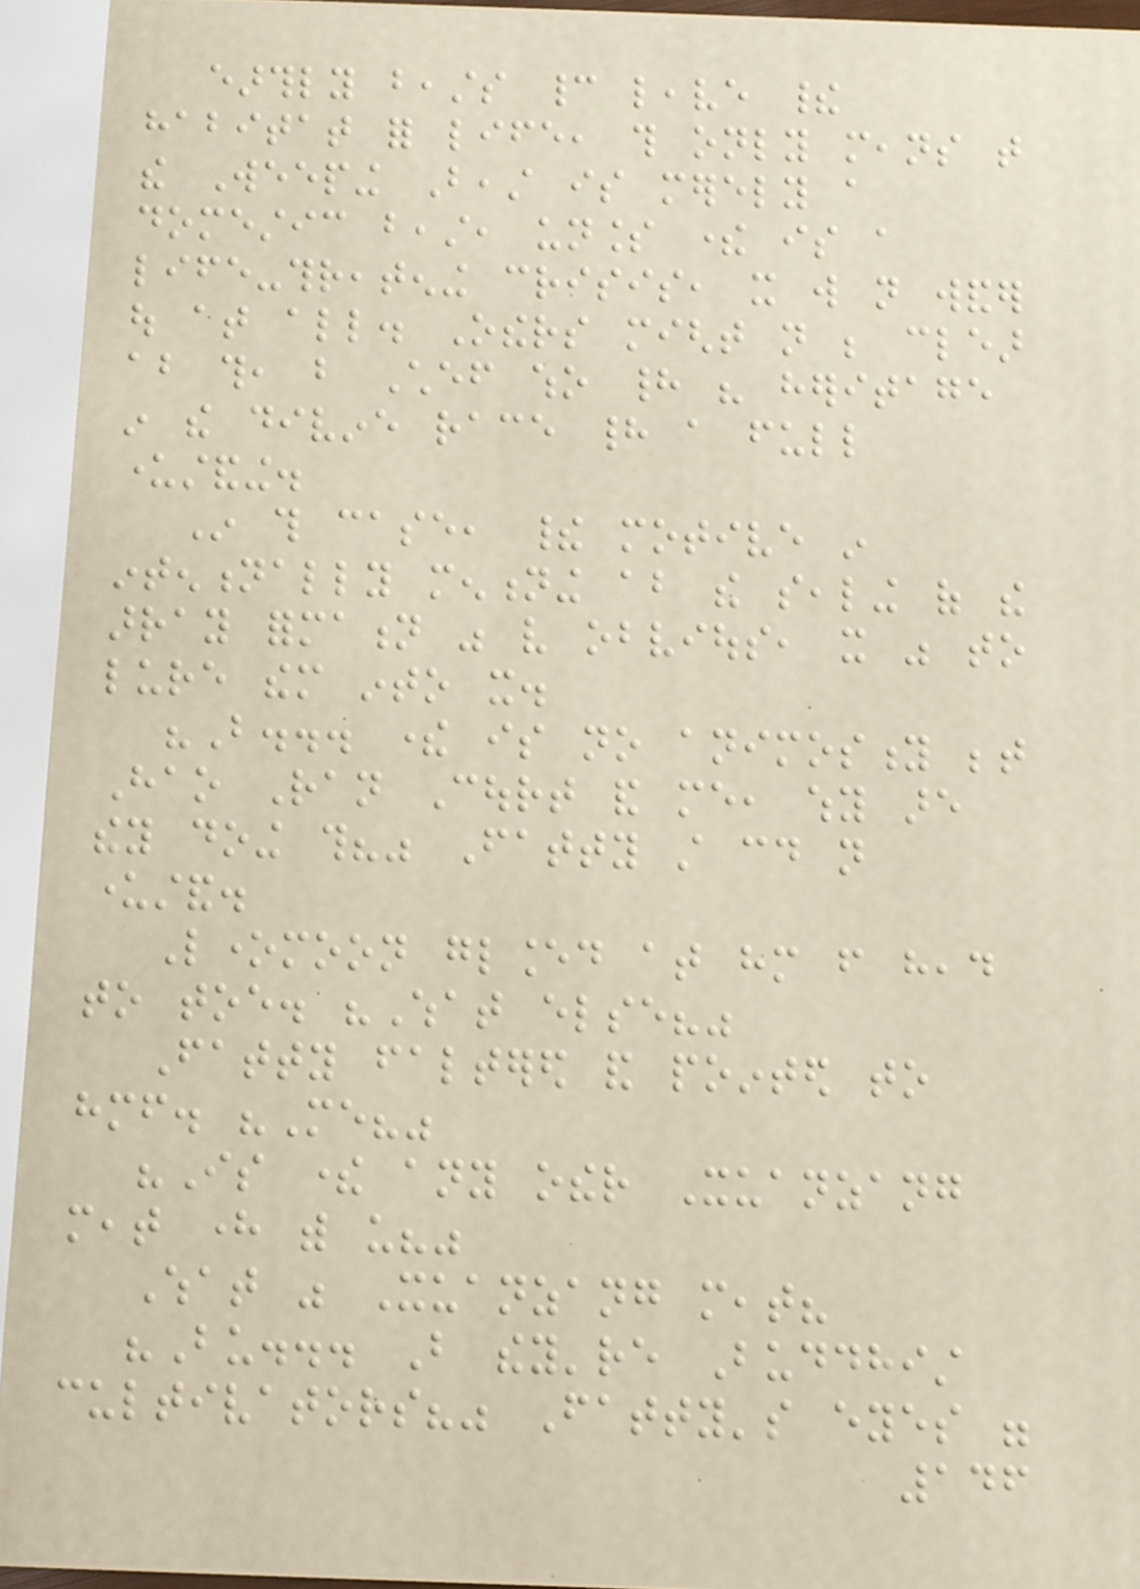earthly beasts cannot leave their
habitat for life, this only means that
the Weeping Beast is merely a
domestic beast, unless there is a
life-threatening crisis, it will not wander
out at all. Others might not be clear
about this, but Chef who had his heritage
in the divine race had a full
understanding.
In this case, their motive in
intentionally mentioning about the sealing of the
array formation was very obvious, it was to
lure them into it.
"But... there is no animosity between
Hao Ran Court and me, why are
they doing this?" Fatty still could not
understand.
Lonemoon glanced at him from head
to toe. "What else?"
Fatty faltered and pointed to
himself. "Me?"
"Is there any other Xuanzang
meat here with us?"
What was Xuanzang meat?
"Bu... But they're Buddhist
cultivators?" Fatty's eyes were
146
